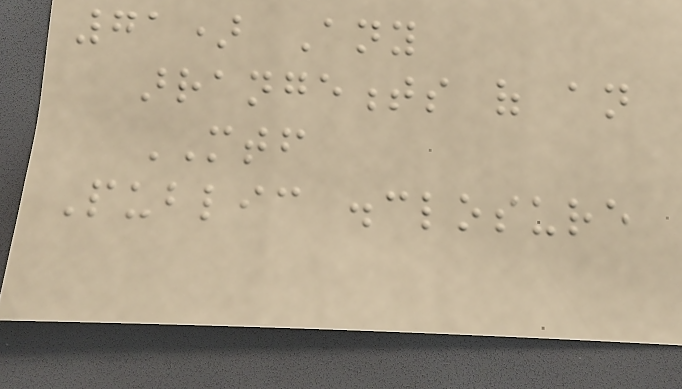71) Any
arrangements of an
MTF
Public disclosure
